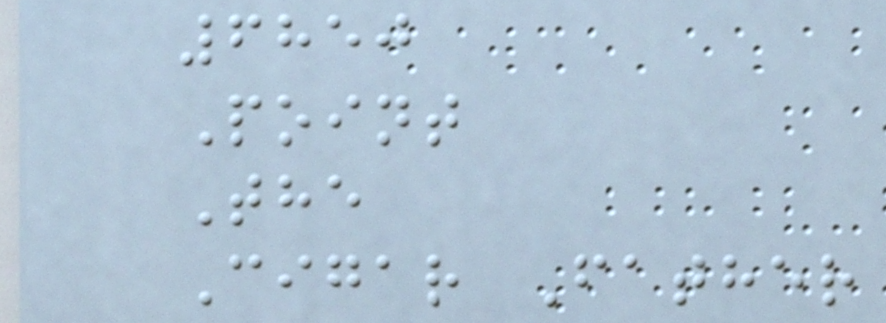6850
Point
The
Cigar Father
